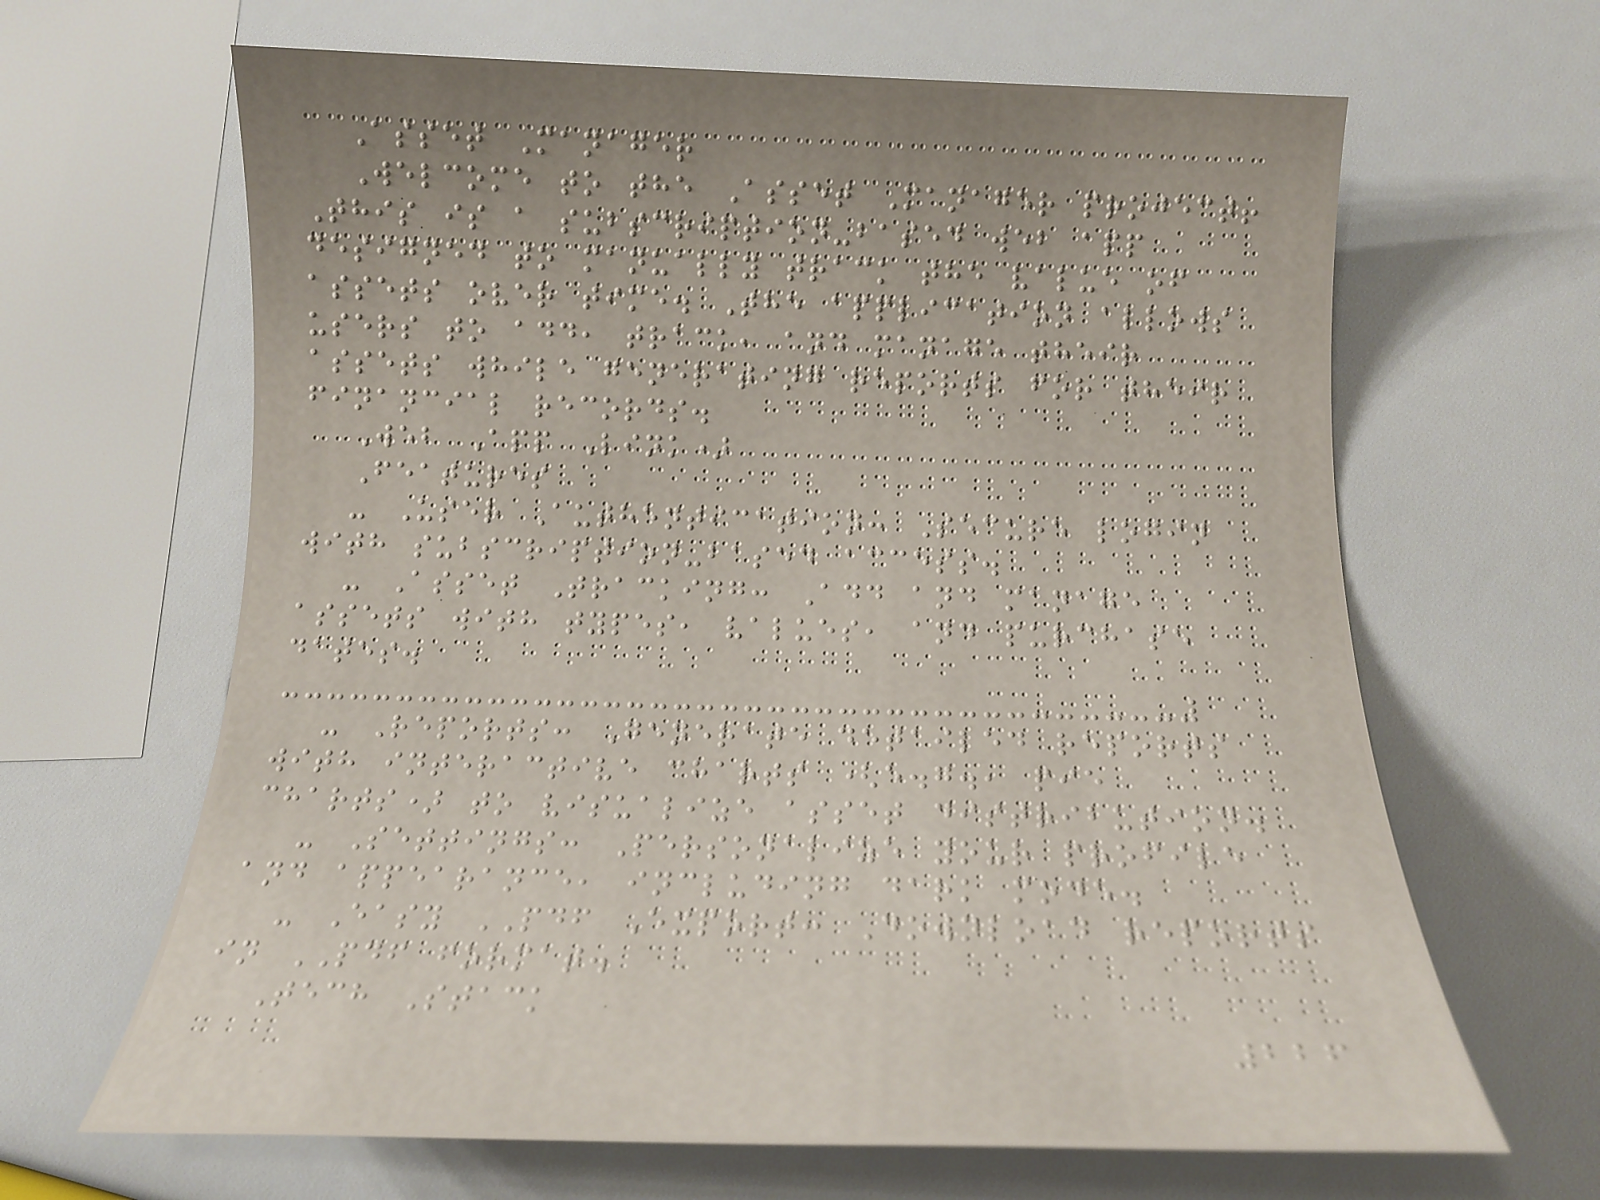Asset Manager
Welcome to the Asset Manager project!
This is a subscription-based web app
designed to manually track the value of
assets over time. The application allows
users to add, track, and manage their
assets while generating reports for their
financial records.
Web App Link)
Features
- User Authentication: Secure login
with subscription-based access.
- Asset Tracking: Add and manage
assets with types, values, and purchase
dates.
- Reports: Generate detailed reports
with interactive charts (e.g., pie
charts) to visualize asset distribution.
- Settings: Personalize your profile
and appearance, including dark mode.
- Easy PDF Export: Download reports
in PDF format.
Tech Stack
226
